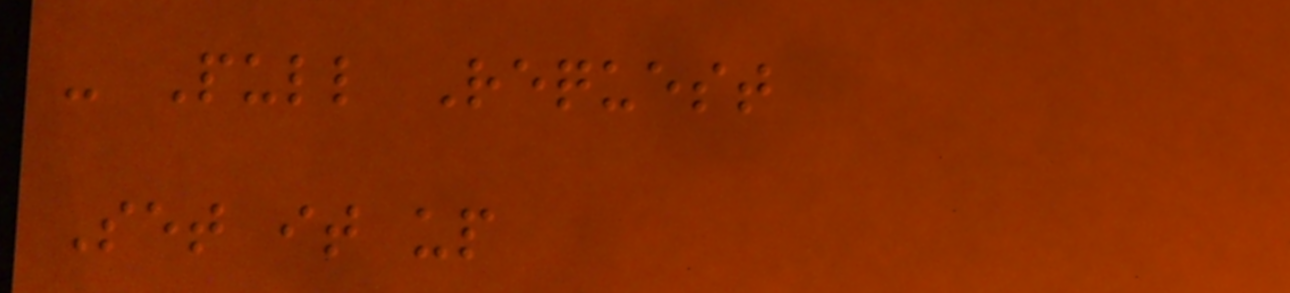- Pull Request
Set it up
